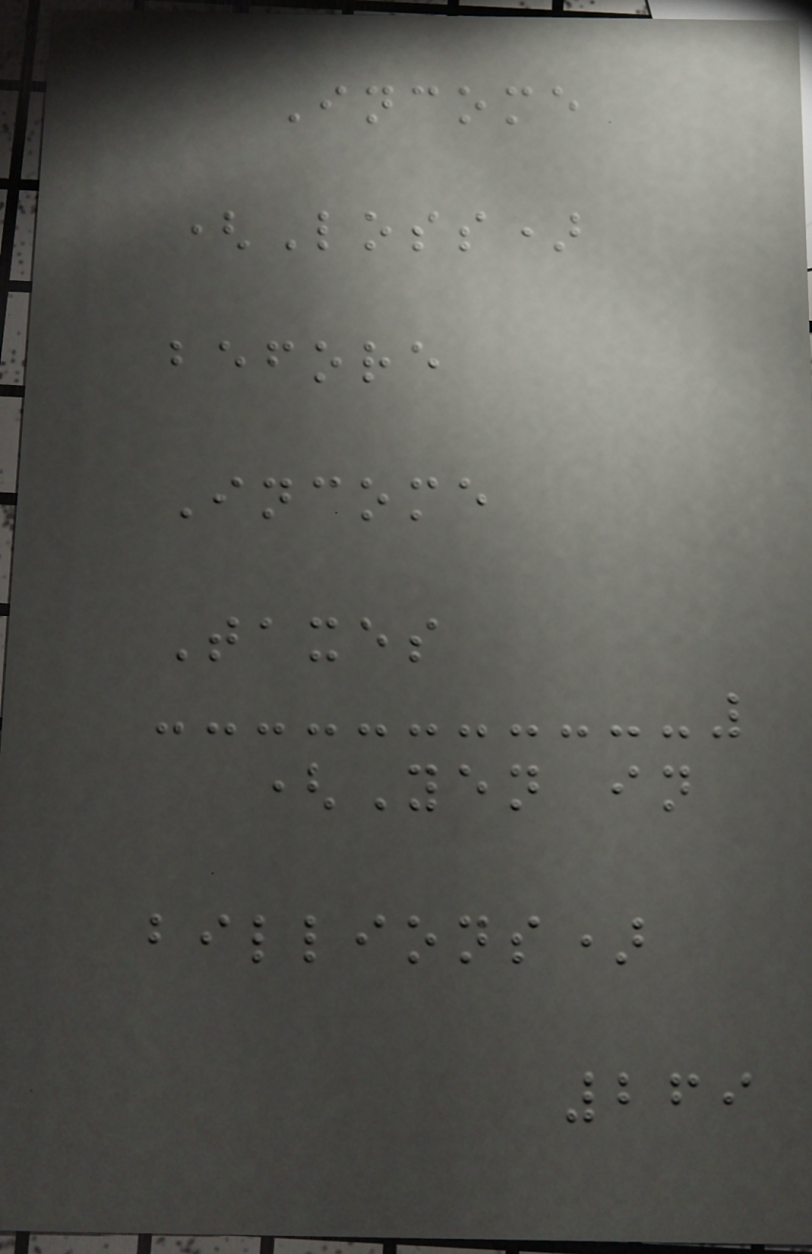Income
(Loss)
before
Income
Taxes
(Yen in
billions)
269
